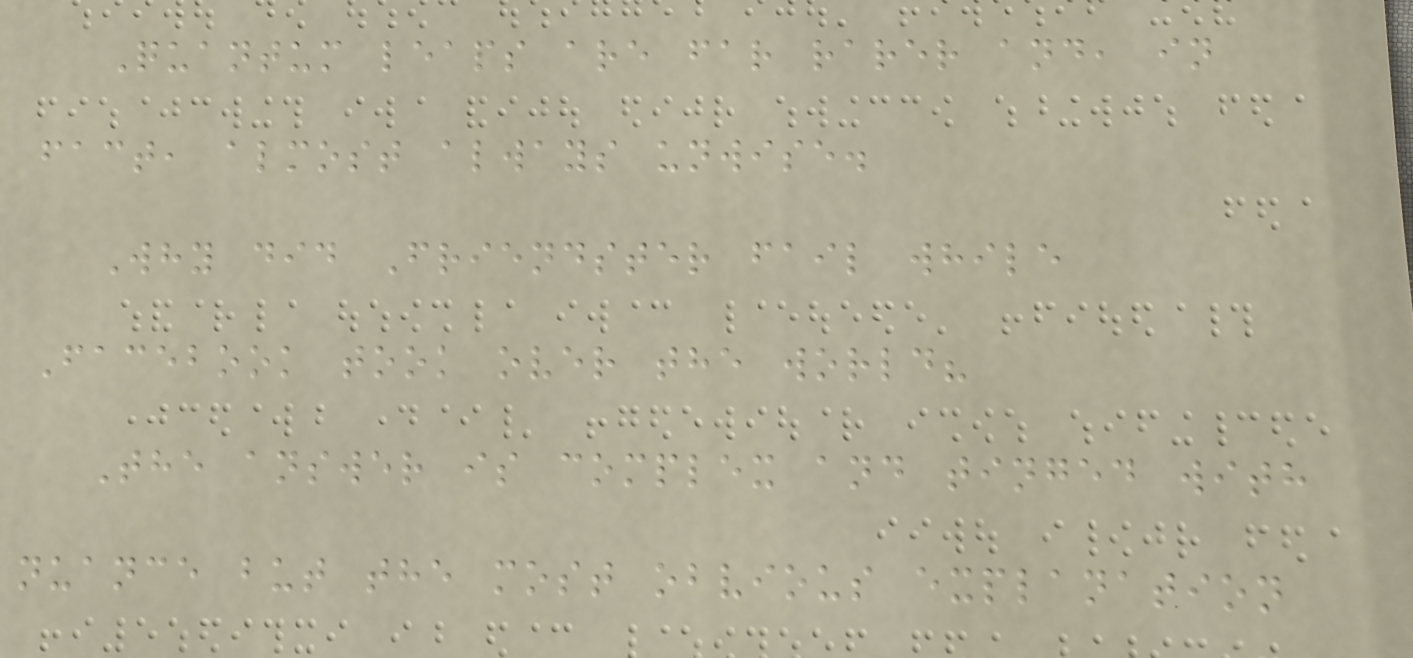Quantum leaps are far rarer and, in
fact, almost always unwise.
Why did Friendster fail while
Facebook took over the world?
The answer is complex and tinged with
nuance but the most obvious explanation
